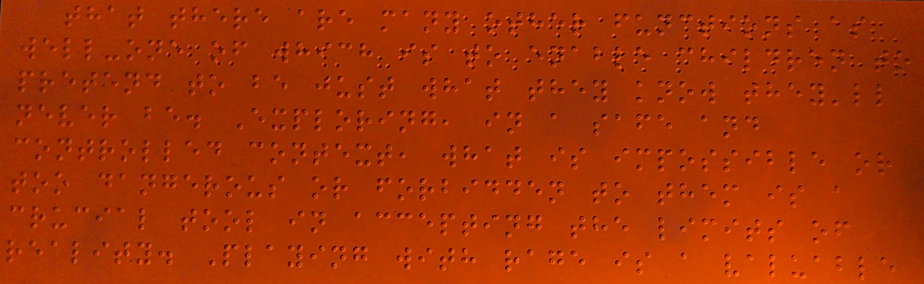that there are many other functions as
well-one of which is to enable children to
pretend to be just what they know they'll
never be. Exploring, in a safe and
controlled context, what is impossible or
too dangerous or forbidden to them is a
crucial tool in accepting the limits of
reality. Playing with rage is a valuable
